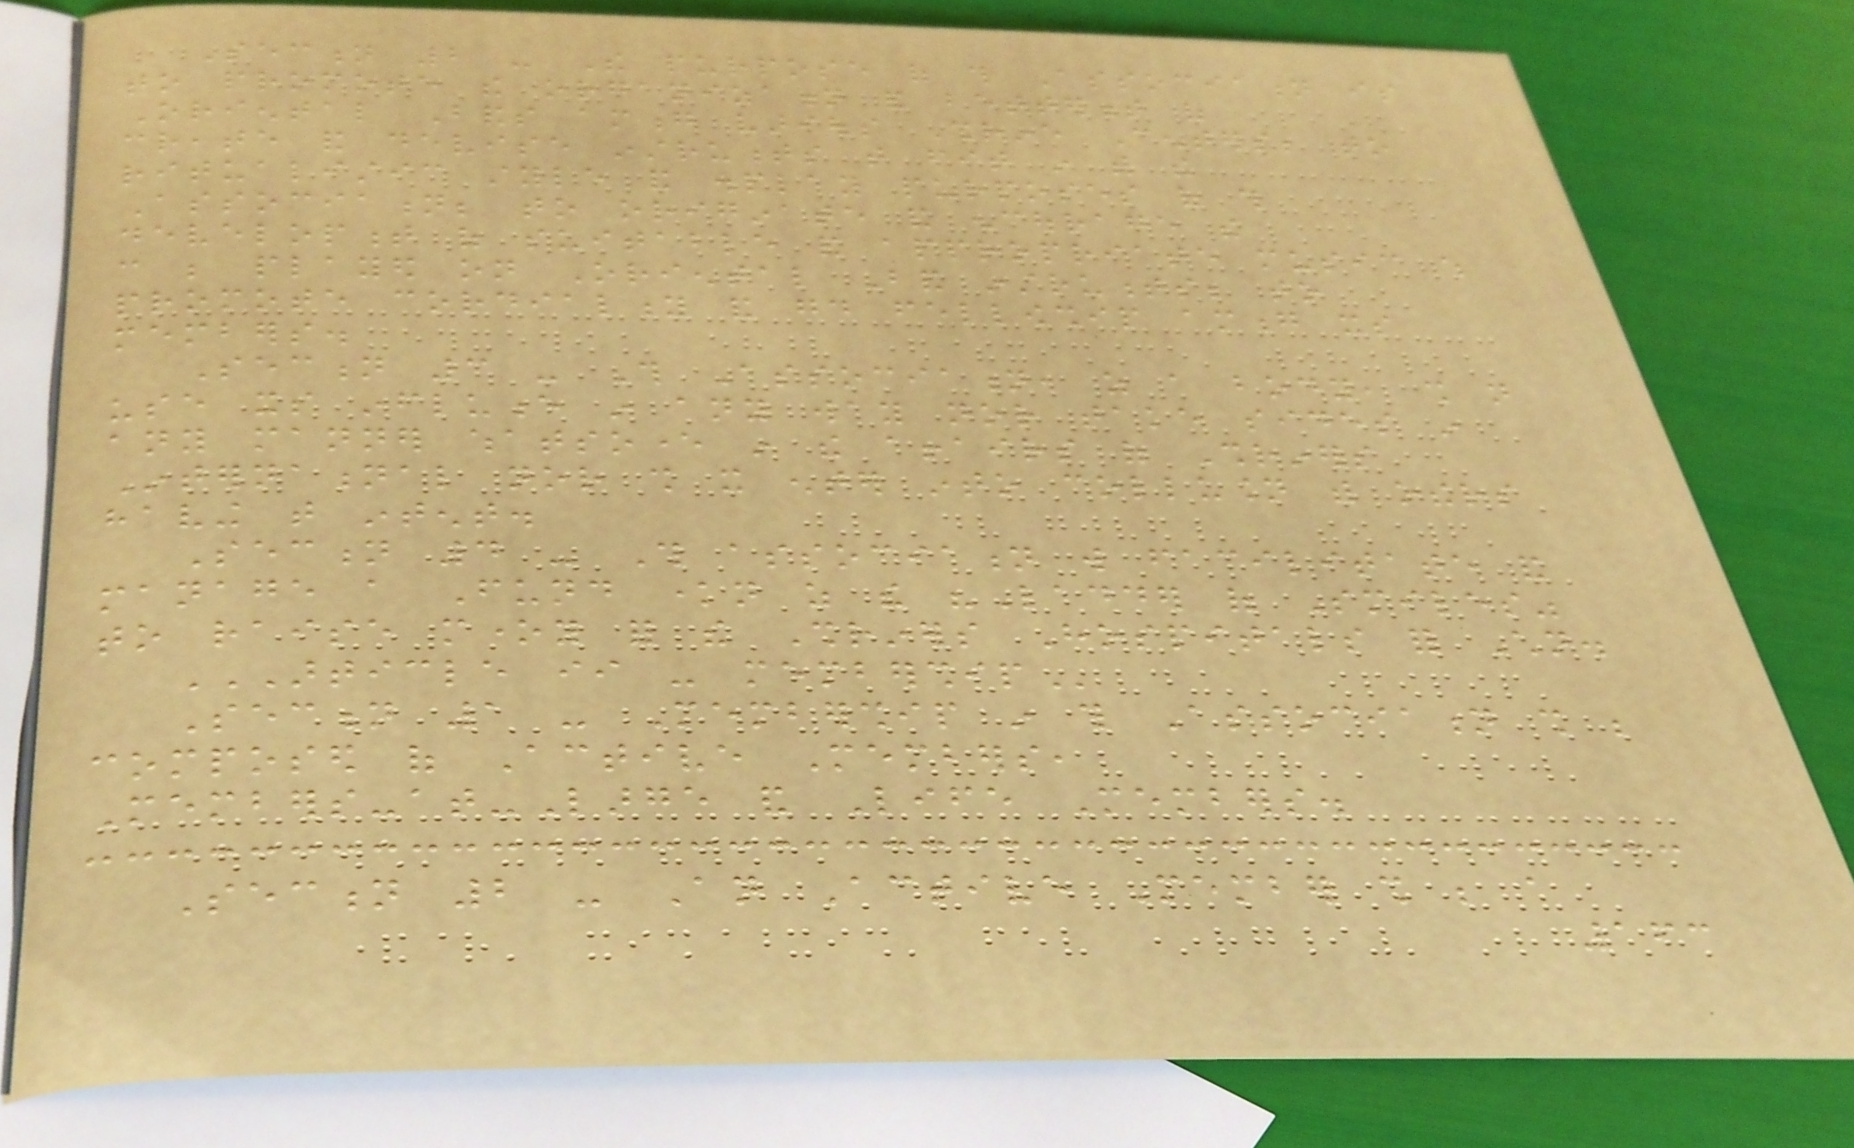Section 2 - The purpose of this Association is
to promote the organization and betterment of
Oriental Bands among various Shrine Centers; to
create and devise instruments that fit in with the
ritualistic style and display purposes of this
Association; to originate and encourage the
development of suitable and appropriate music which
can be played on Oriental Band instruments; to
promote cordiality and good fellowship among its
members.
Section 3 - This Association, as a body, shall not
use its influence in any way nor take sides in
any manner whatsoever in the affairs of Shriners
International nor shall it enter into collusion with others
having that intent.
Section 4 - This association will facilitate and
manage a Fund known as the "Ladder of Smiles"
to raise money for the Shriners Hospitals for Children.
ARTICLE II - MEMBERSHIP
Section 1 - Membership in this Association shall be
composed of Active Members,
Members-at-Large and Life Members.
Section 2 - An Active Member shall be a
163
